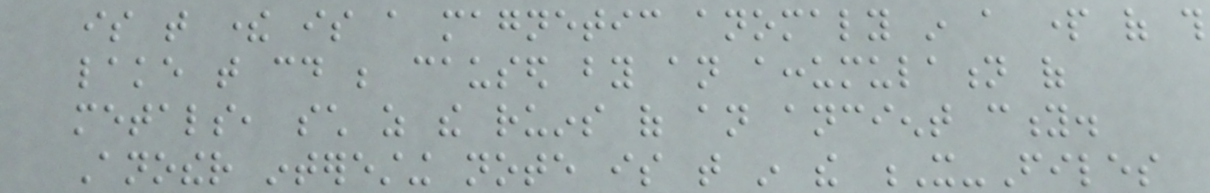is that there is a magnetic anomaly in a part of this
lake that could be caused by an accumulation of
metals, such as the ruins of an ancient city.
Another interesting note is that in the X-Files
